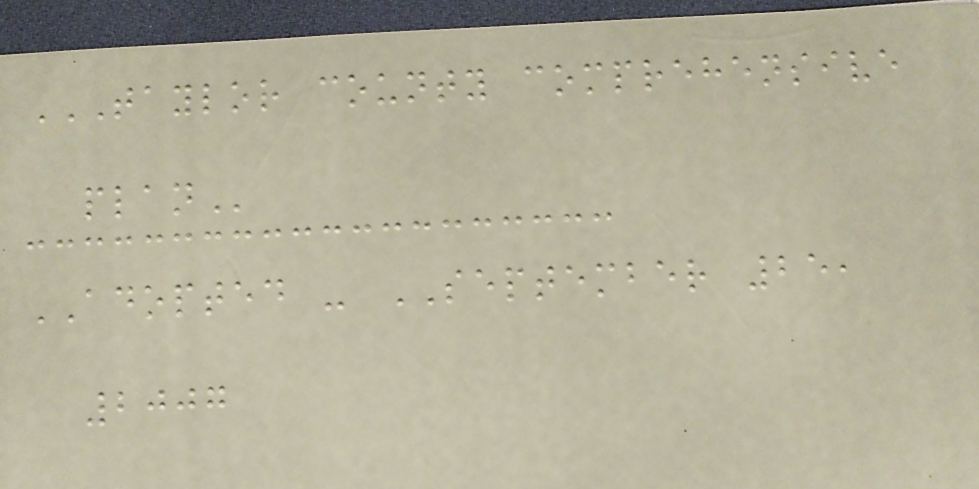TAYLOR COUNTY COMPREHENSIVE
PLAN
ADOPTED - SEPTEMBER 25,
2007
